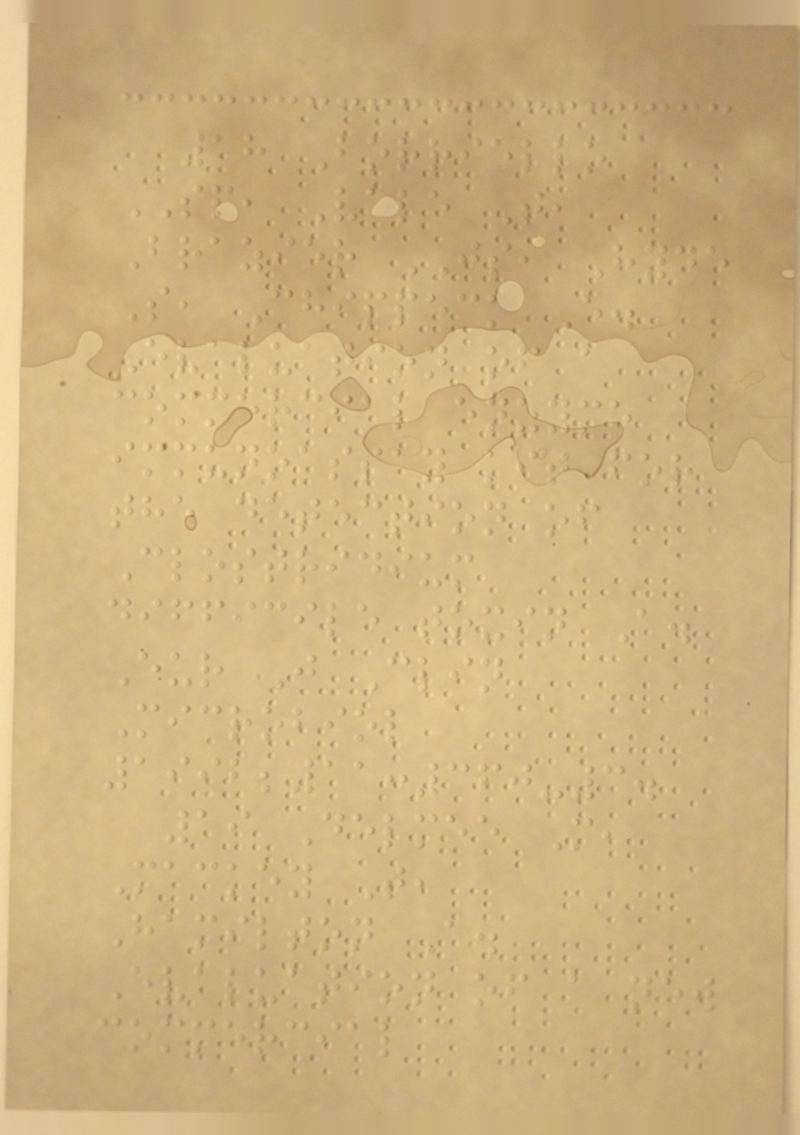18 Borriello
SP, Vale T,
Brazier JS, Hyde
S, Chippeck E.
Evaluation of a
commercial enzyme
immunoassay kit for
the detection of
Clostridium
difficile toxin A.
Eur J Clin
Microbiol
1992;11:360-3.
19 Delmee M,
Mackey T,
Hamilton A.
Evaluation of a new
commercial
